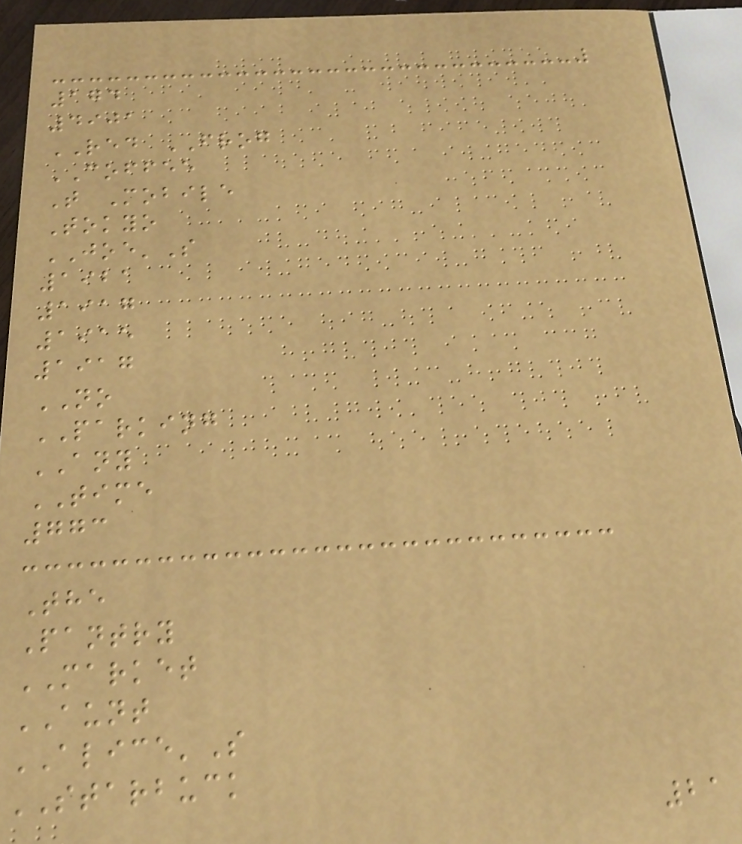174
4901
RED FROG
COFFEE
T Mobile
Tokyo
JOE'S
1921
1917
1915
1917
NO
PARKING
ANY
TIME
773
The
Pantry
MARKET
AUNT
ALICE'S
STARBUCK
21
